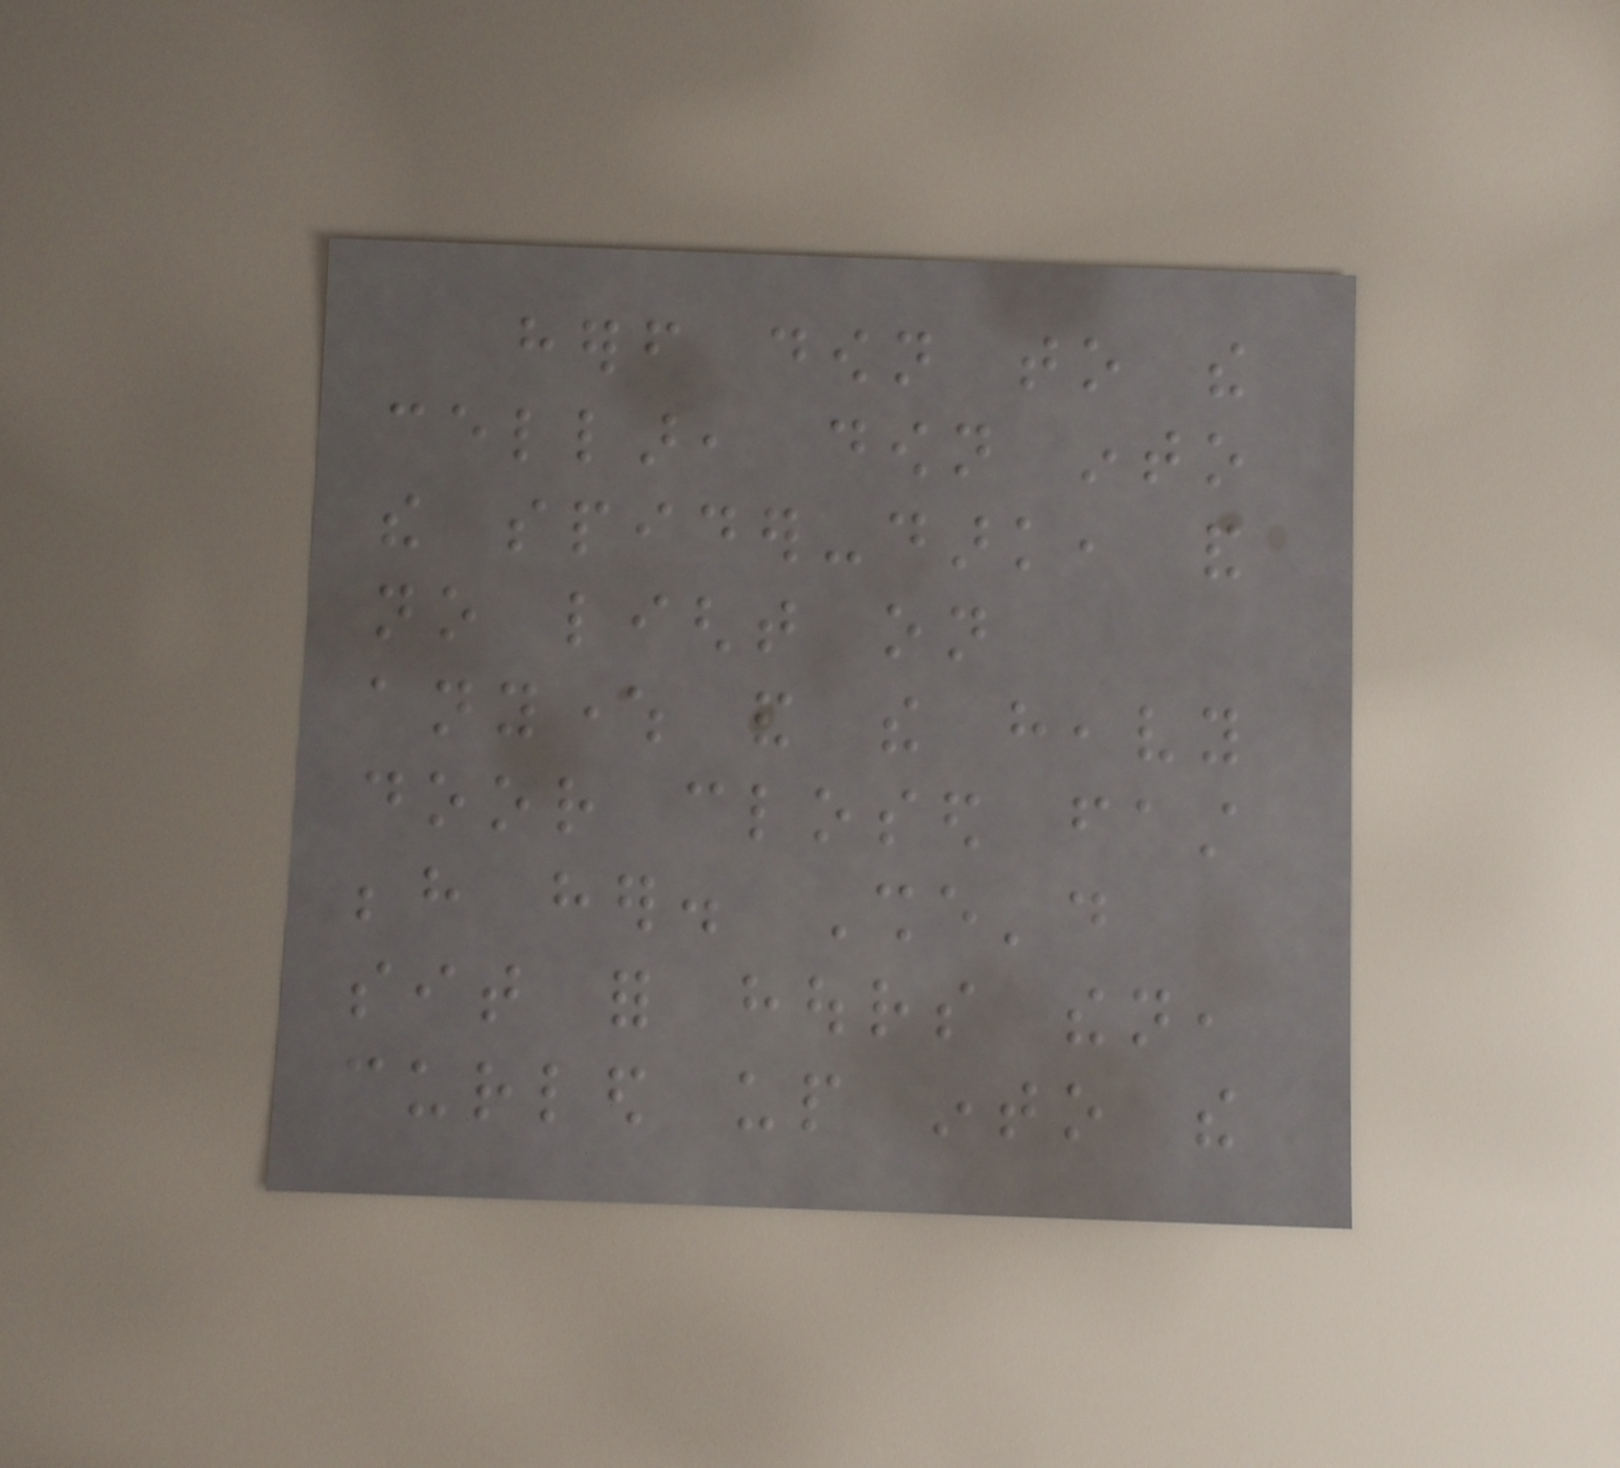herself down to the
cellar, down into
the spider-dark, and
no light on
anywhere and the heavy
door closed fast
behind her. She'd
sit for hours then,
curled up into the
